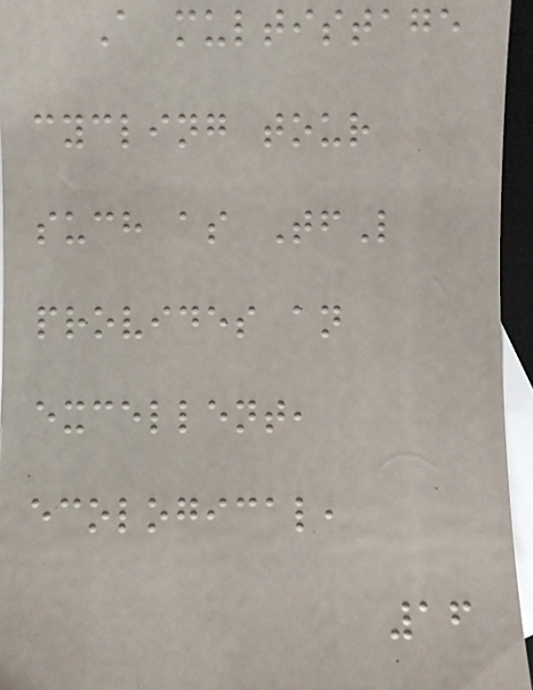A multistage
cycling tour
such as TfL
provides an
excellent,
ecological,
16
